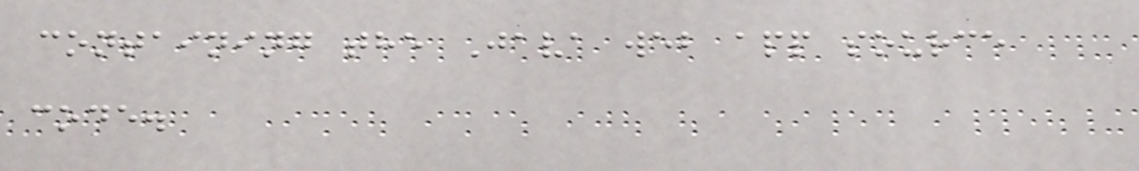containing the Java web app source
code.
